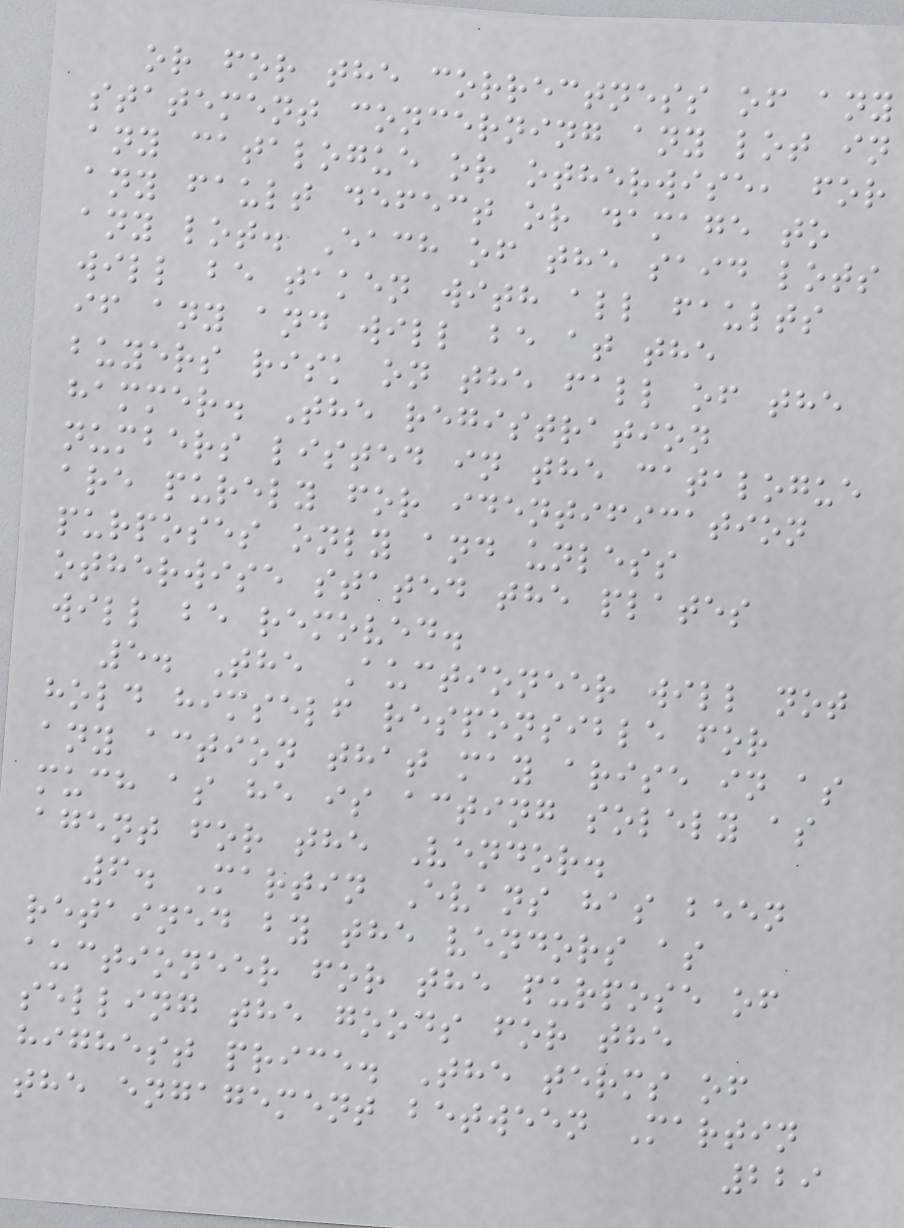or for the correctness of any
statement concerning any lot in
any catalogue or otherwise, for
any fault defect or damage to
any lot. Each of the said lots
will be taken with all faults
if any and will be at the
buyers risk on the fall of the
hammer. The registration
numbers listed in the catalogue
are purely for identification
purposes only and unless
otherwise stated the plates
will be removed.
5. The Auctioneer will not
hold himself responsible for
any action that may arise in as
much as he is acting solely as
agent for the Vendor.
6. Martin Evans has been
retained by the vendors as
auctioneer for the purpose of
selling the goods for the
highest price. The terms of
the engagement between Martin
229
